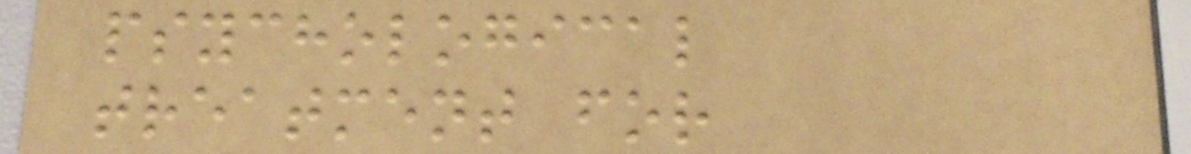psychological
treatment for
